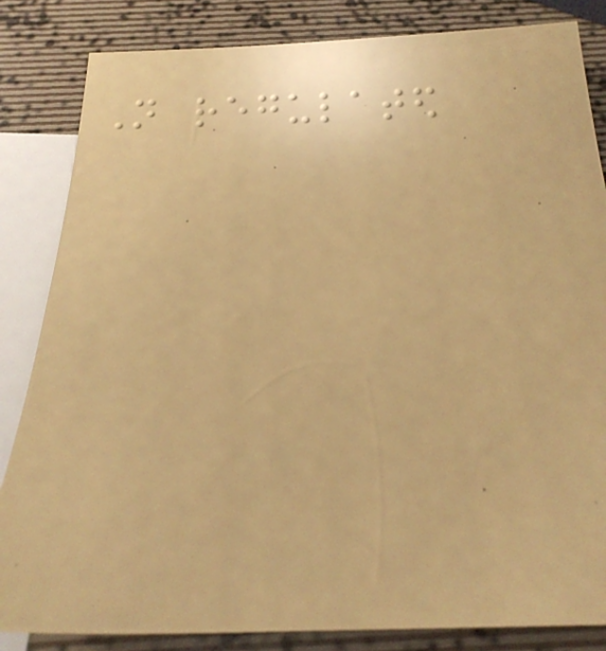Not regulated
